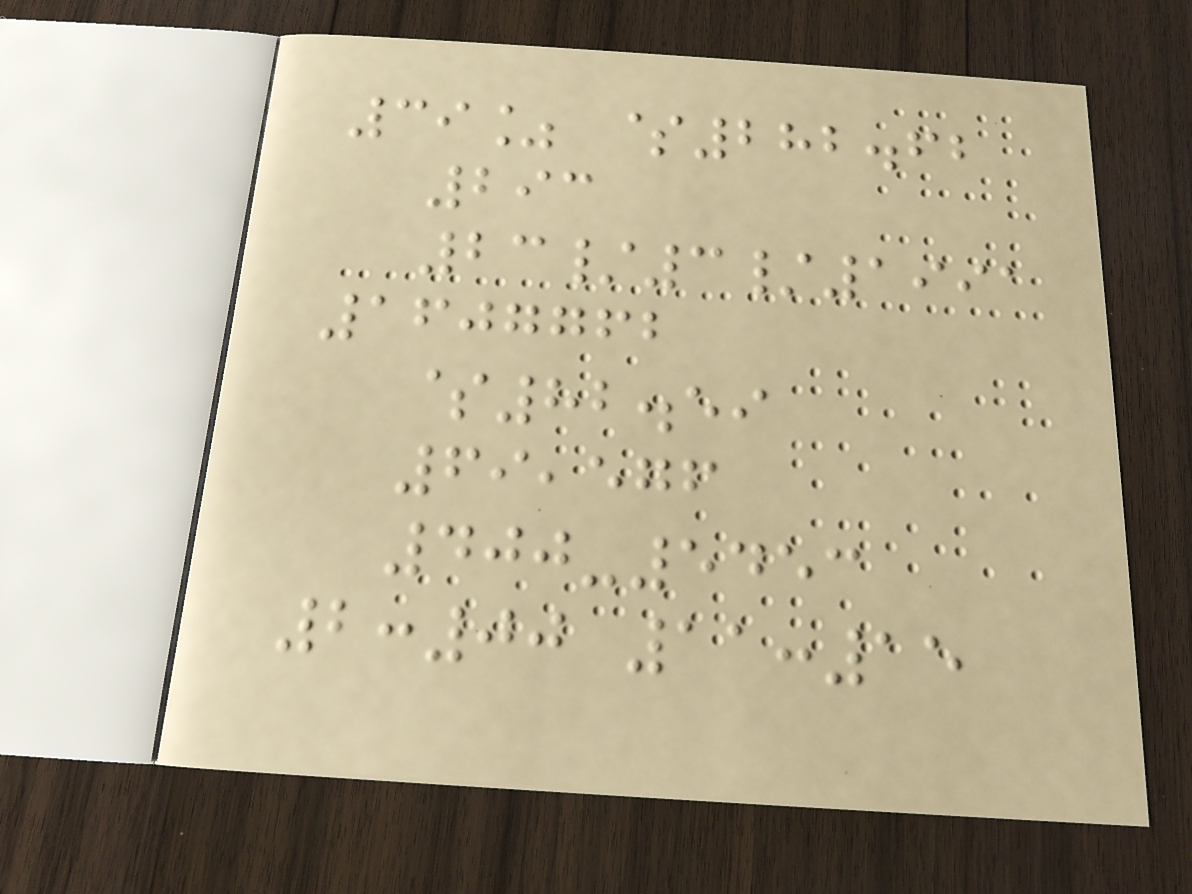39% $282.62
293
23/3/1991
1607762
$82.59
69,576
400-5453
2:00 11:15
